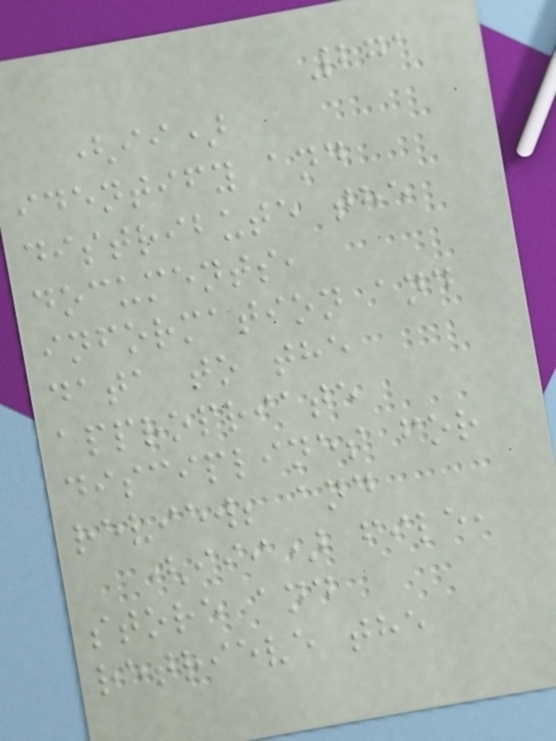271
(ii)
identify and
distribute the
documents,
information and
data to the
appropriate
disciplines for
review; and
(iii) file,
store and
retrieve the
